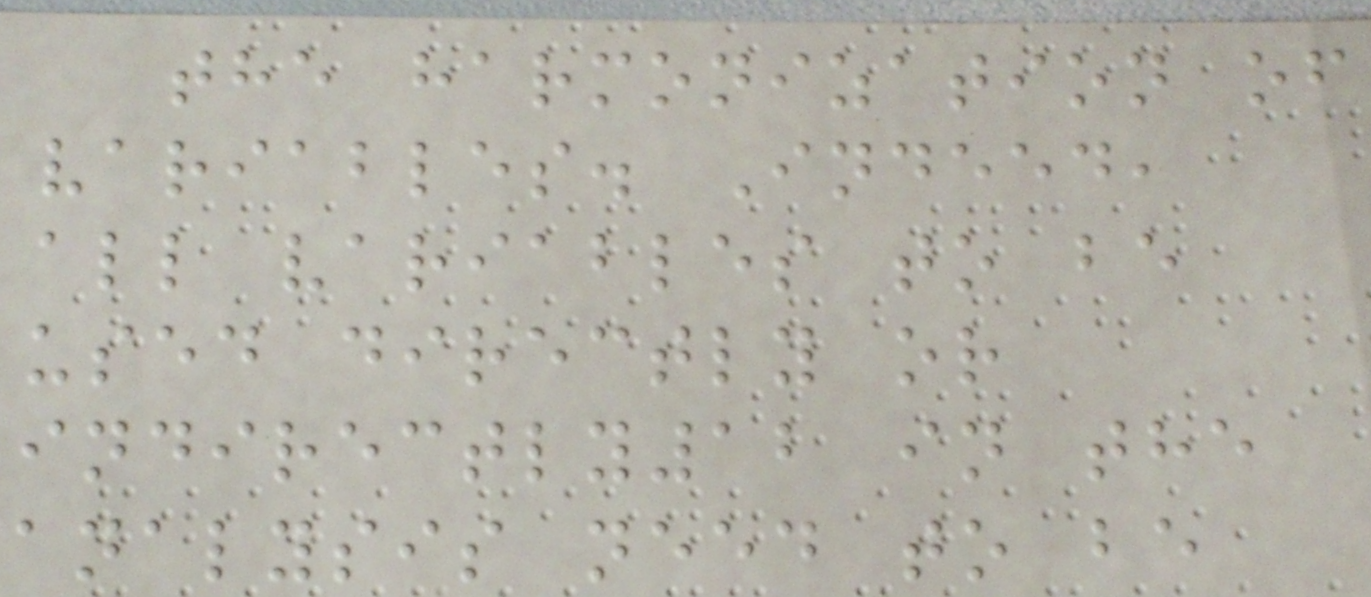the harmonization of
variables. Indeed,
all variables to be
used directly or
indirectly12 in the
analysis need to be
